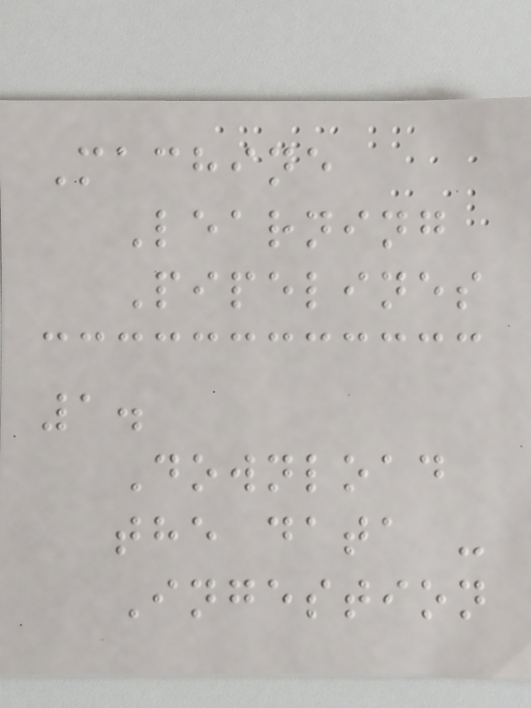Machine
Learning
Pipelines
1.
Download
the data -
Ingestion
